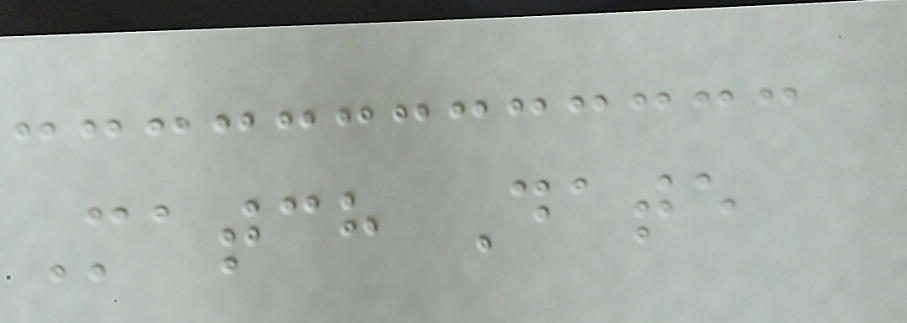Match Date
